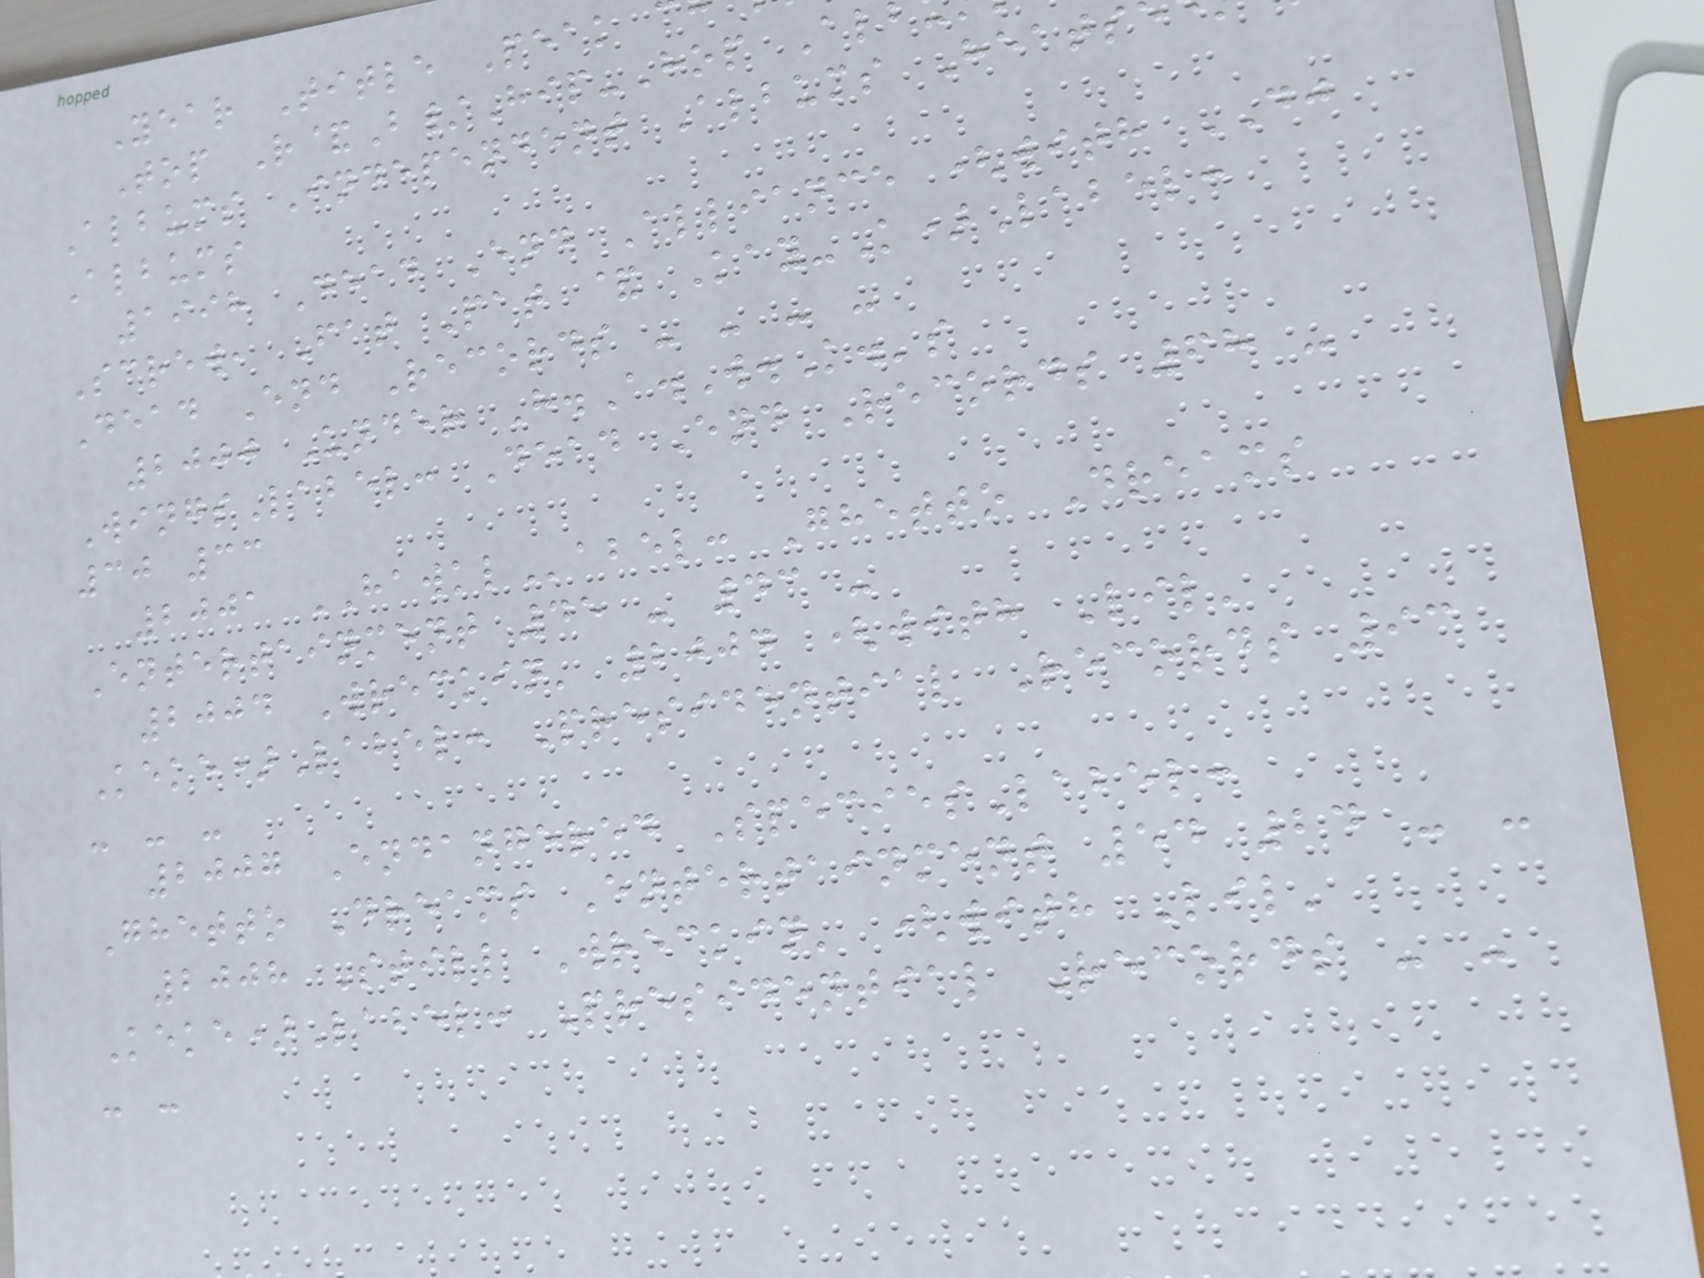Year Title Peak
Top R&B/Hip-Hop Al
Albums Independent Albums Heats
Albums
1998 Dead End Alliance (with DJ
Screw, Fat Pat & Kay-K)Label:
Dead End Records - - - -
2000 Under H.A.W.K.'s
WingsLabel: Dead End Records 68 -
30 33
2001 HAWKLabel: Ghetto Dreams
Entertainment 45 - 43 -
2004 Wreckin' 2004 (with Lil'
Keke)Label: Presidential Records 93
- - -
2007 Endangered SpeciesLabel:
Ghetto Dreams Entertainment 54 24 - -
2008 Still Wreckin' (with Lil'
Keke)Label: Presidential Records - -
- -
